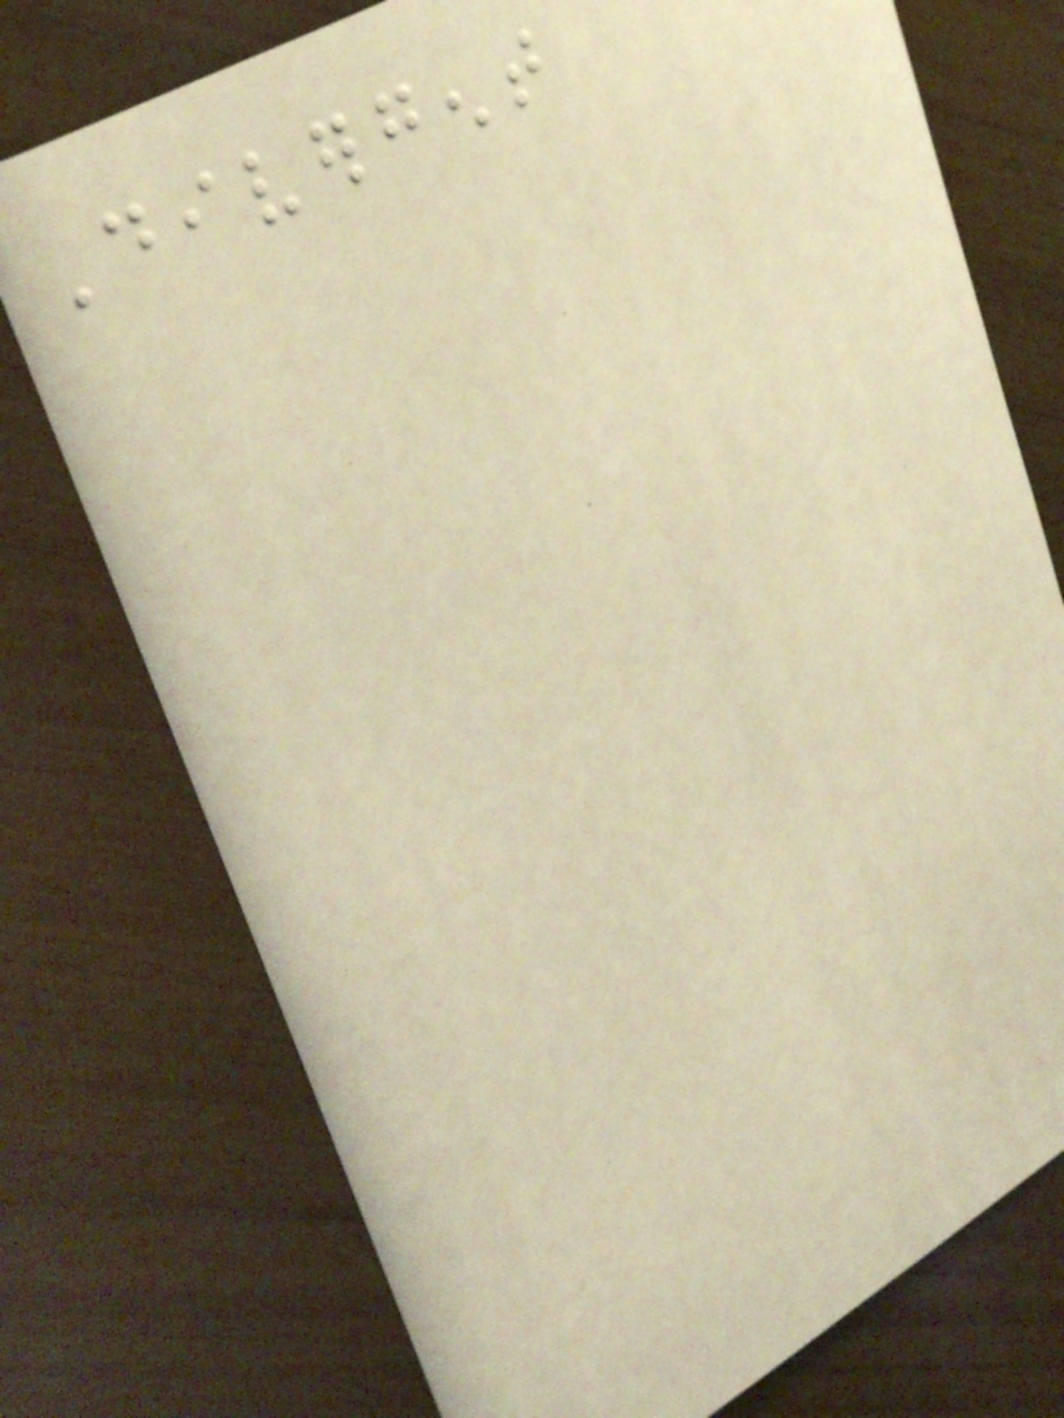Divergent
